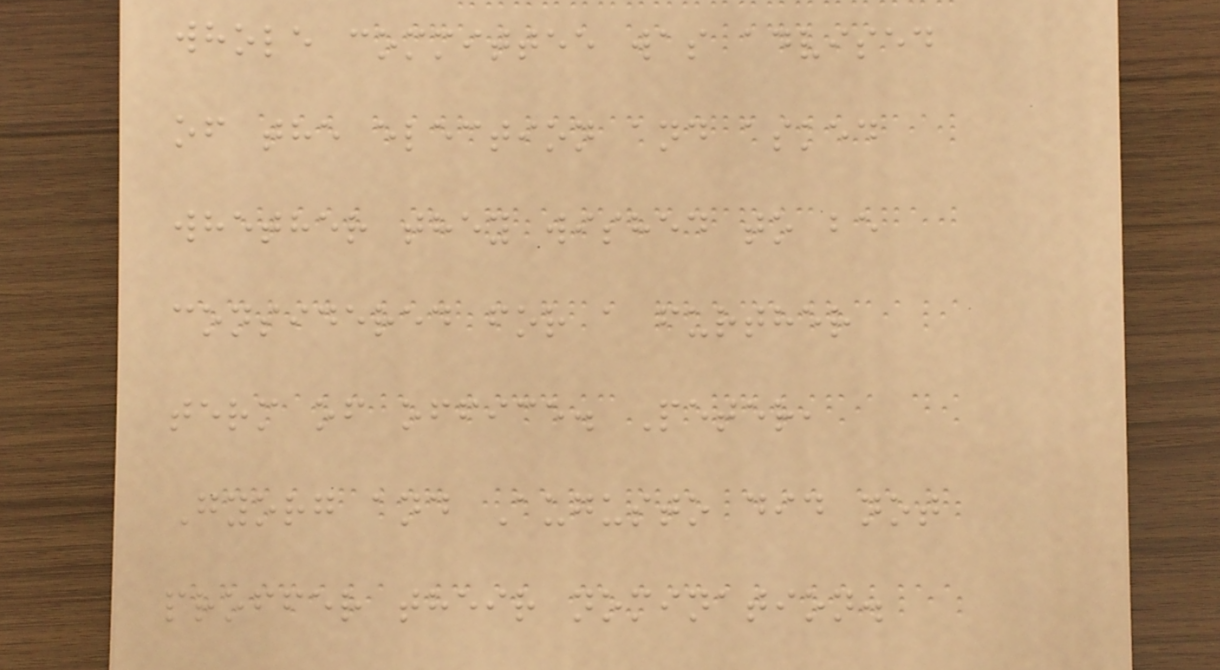whole committee was advised
of the election and asked
whether they wished to be
considered for a further
term of office. Peter,
Gyorg and Augusto did not
proffer their nomination.
